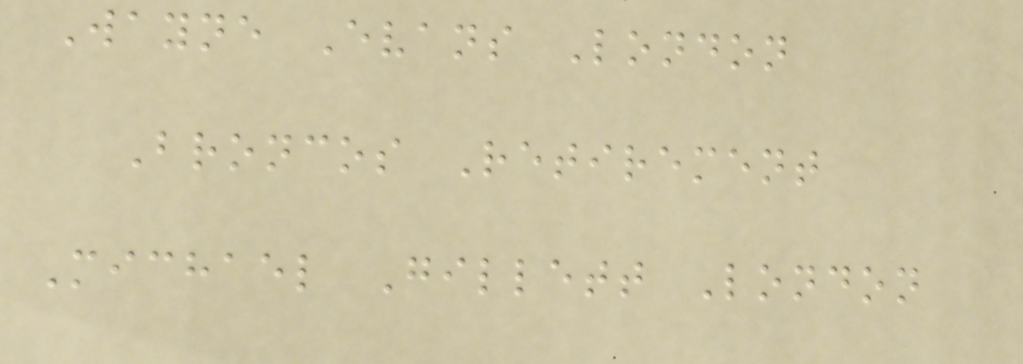Wayne Evans London
Broncos Retirement
Michael Gillett London
